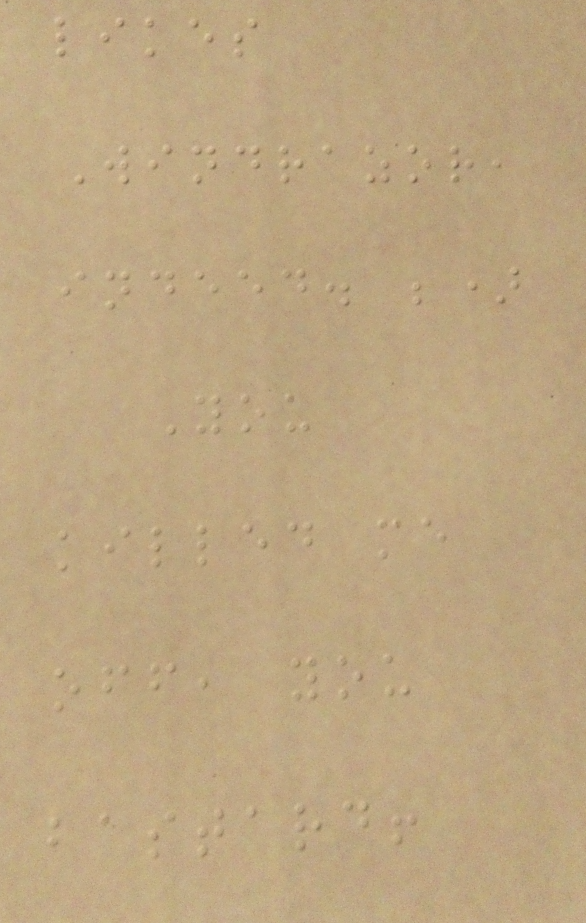likes
Windrazor,
indeed. ;)
You
killed me
off, you
bastard!
